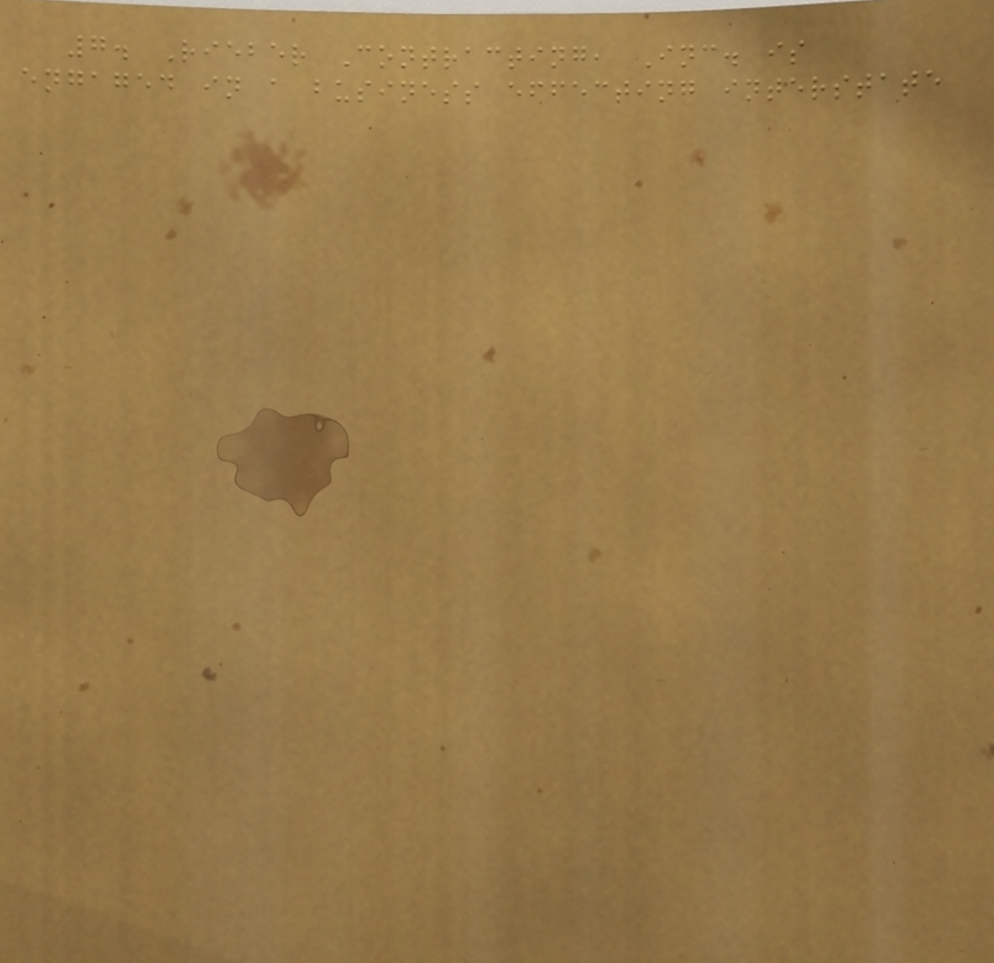7. Rieber Contracting, Inc. is
engaged in a business effecting interstate
